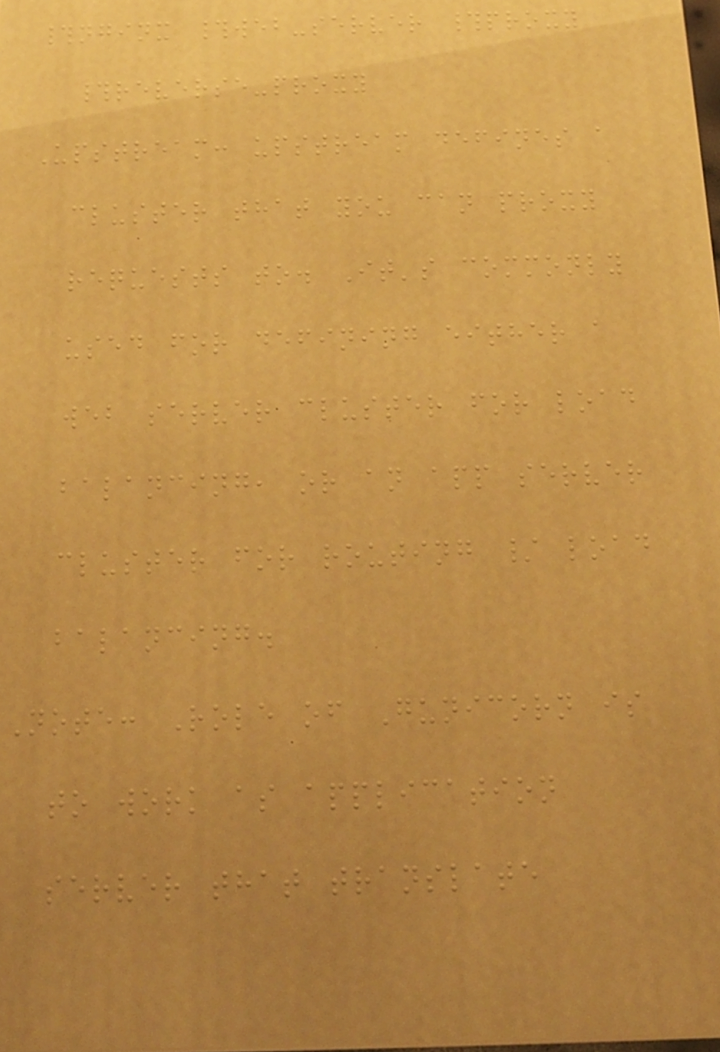#nginx #web-server #proxy
#reverse-proxy
Upstream: upstream defines a
cluster that you can proxy
requests to. It's commonly
used for defining either a
web server cluster for load
balancing, or an app server
cluster for routing / load
balancing.
Note: Role of Gunicorn is
to work as application
server that translate
